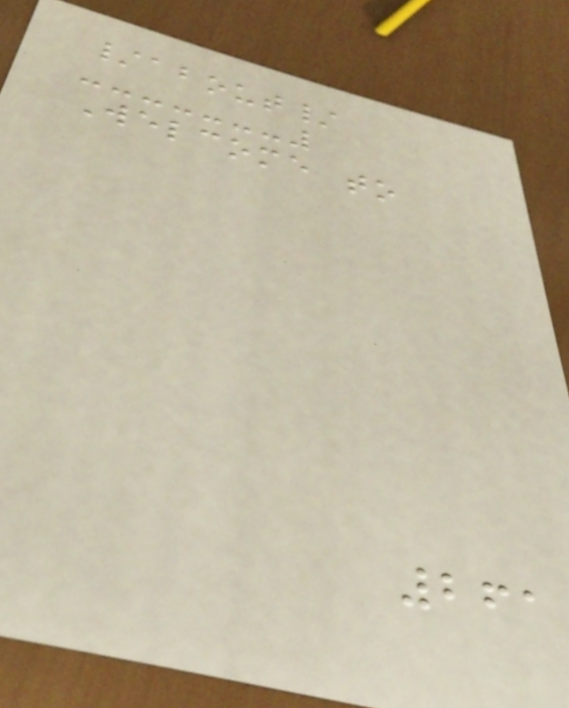/about/
Welcome to
261
